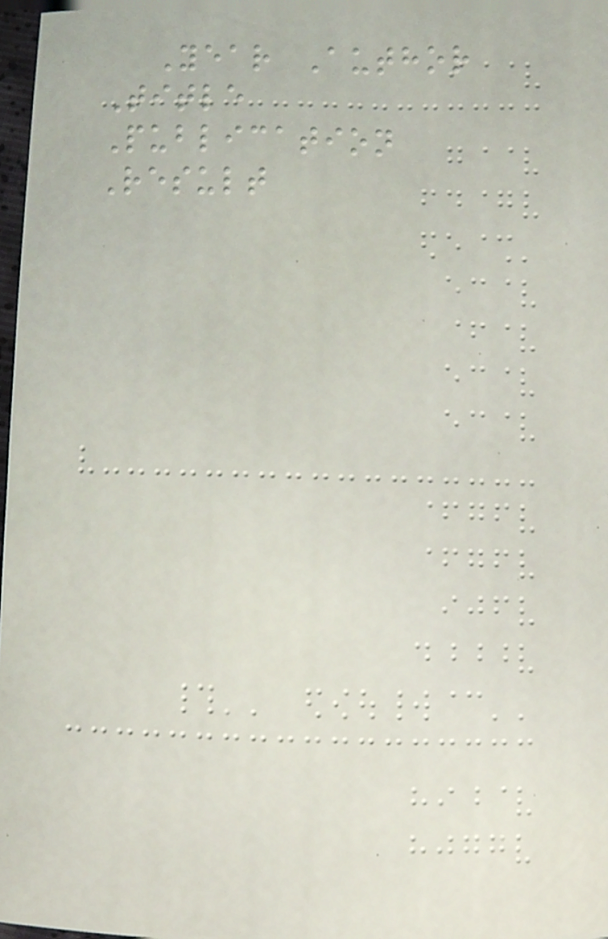Year Author
Title
Publication
Result
